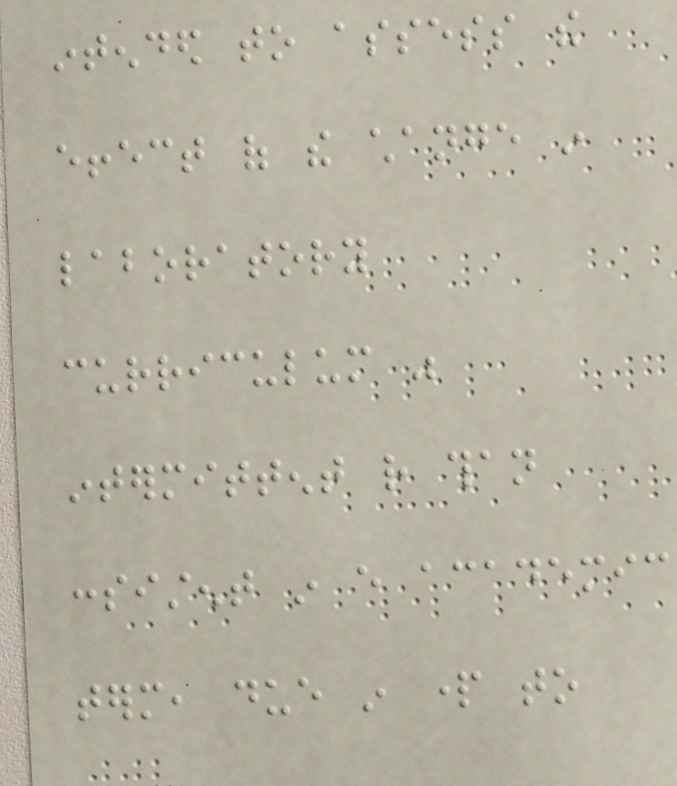intended to assess the
effect of the change in
laboratory
curriculum was
intermittent rather than
consistent in every academic
term, due in part to
